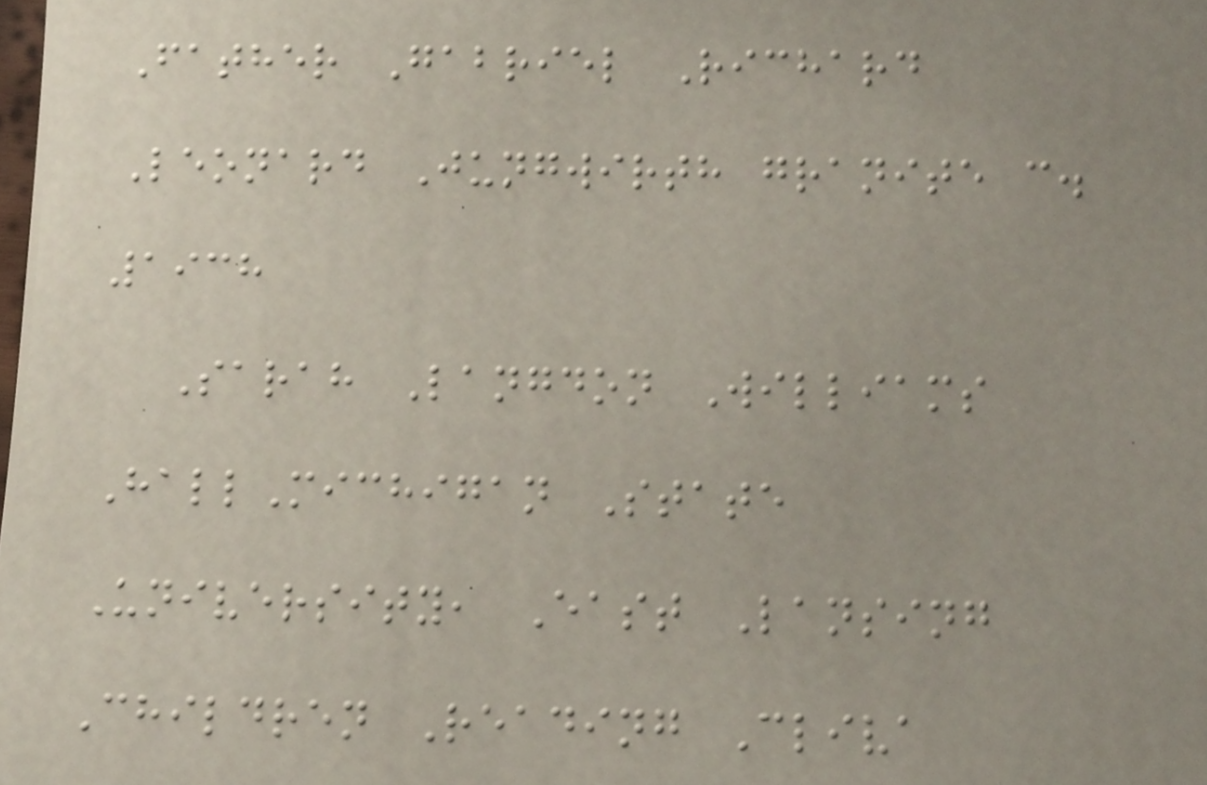Father Gabriel Richard
Leonard Jungwirth granite c.
1938
Sarah Langdon Williams
HallMichigan State
University, East Lansing
Children Reading Cliva
